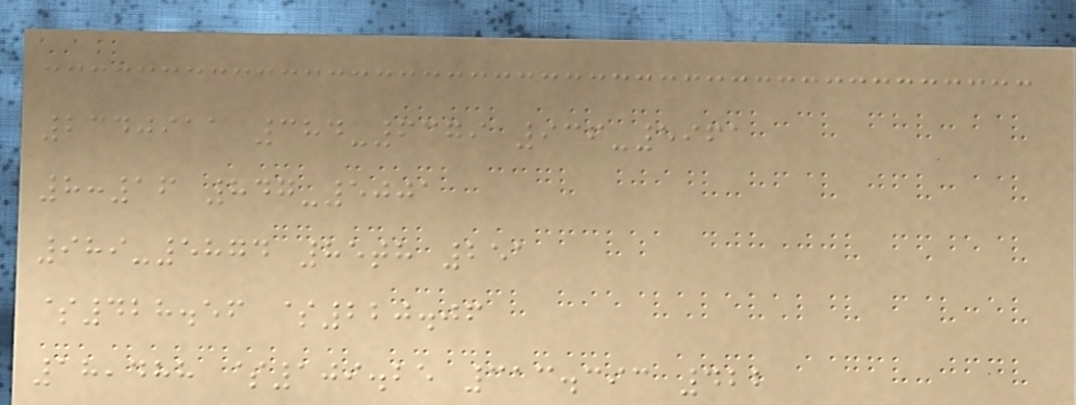2340911 384-6379 936-5961
8:16 847-5001
989-5874 85th 251
$428.56 $220.06
18,488 $109.25 313.393 422
